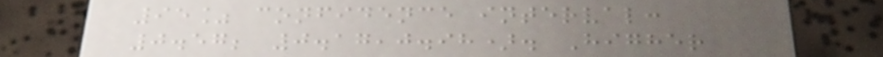95% confidence interval:
0.57; 0.17,0.98). Higher
